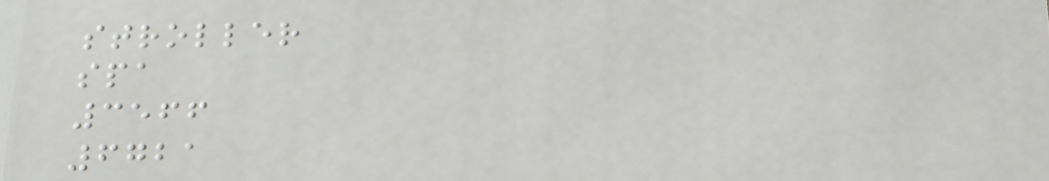stroller
spa
3566
6721
